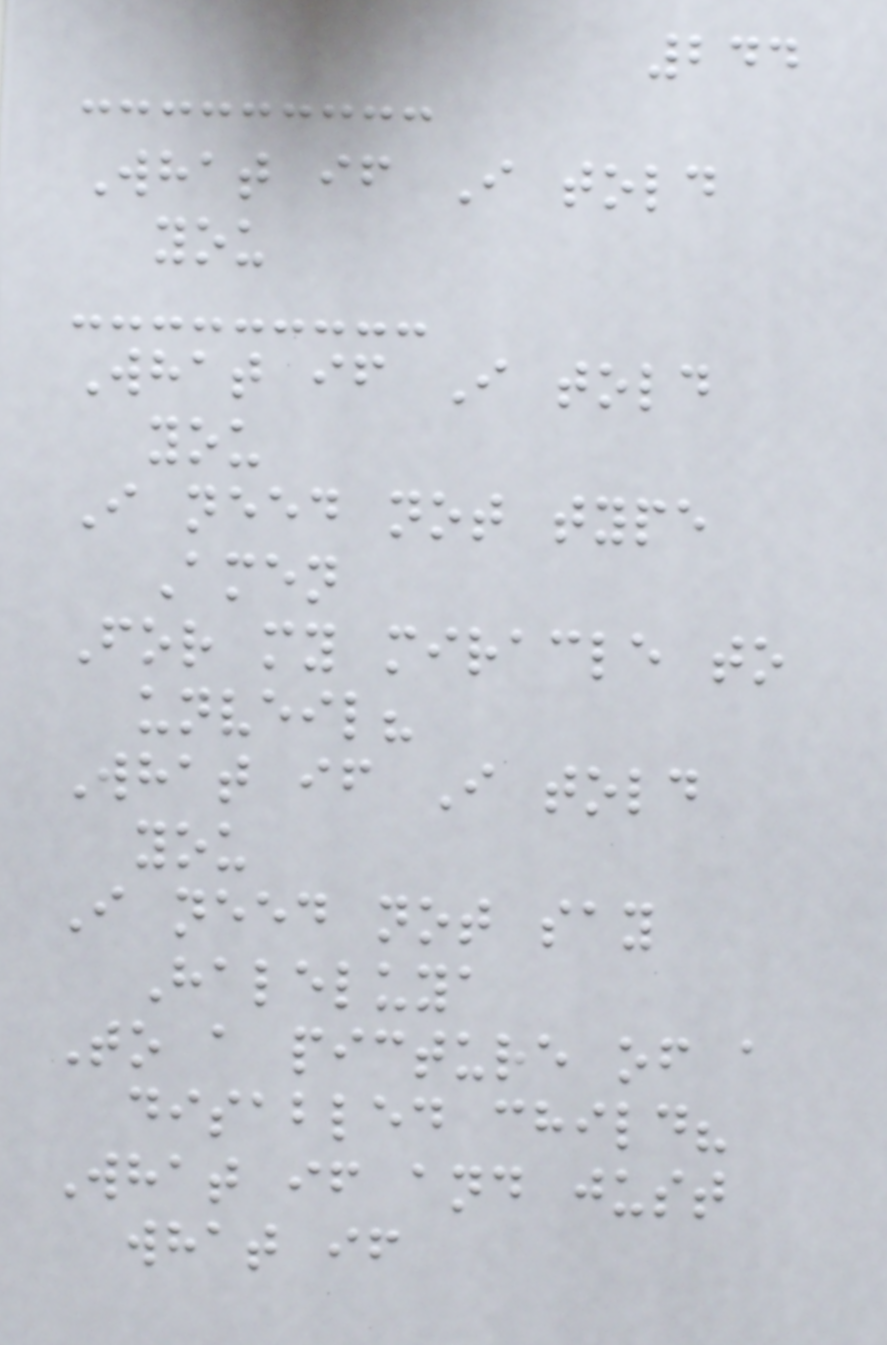244
What if I told
you
What if I told
you
I need not type
Amen
For my miracle to
unveil?
What if I told
you
I need not say
Haleluya
To a picture of a
disabled child?
What if and just
what if
